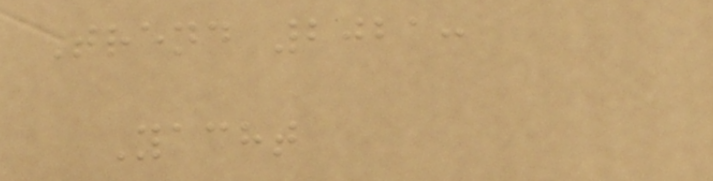Trend 2021:
Yacht
